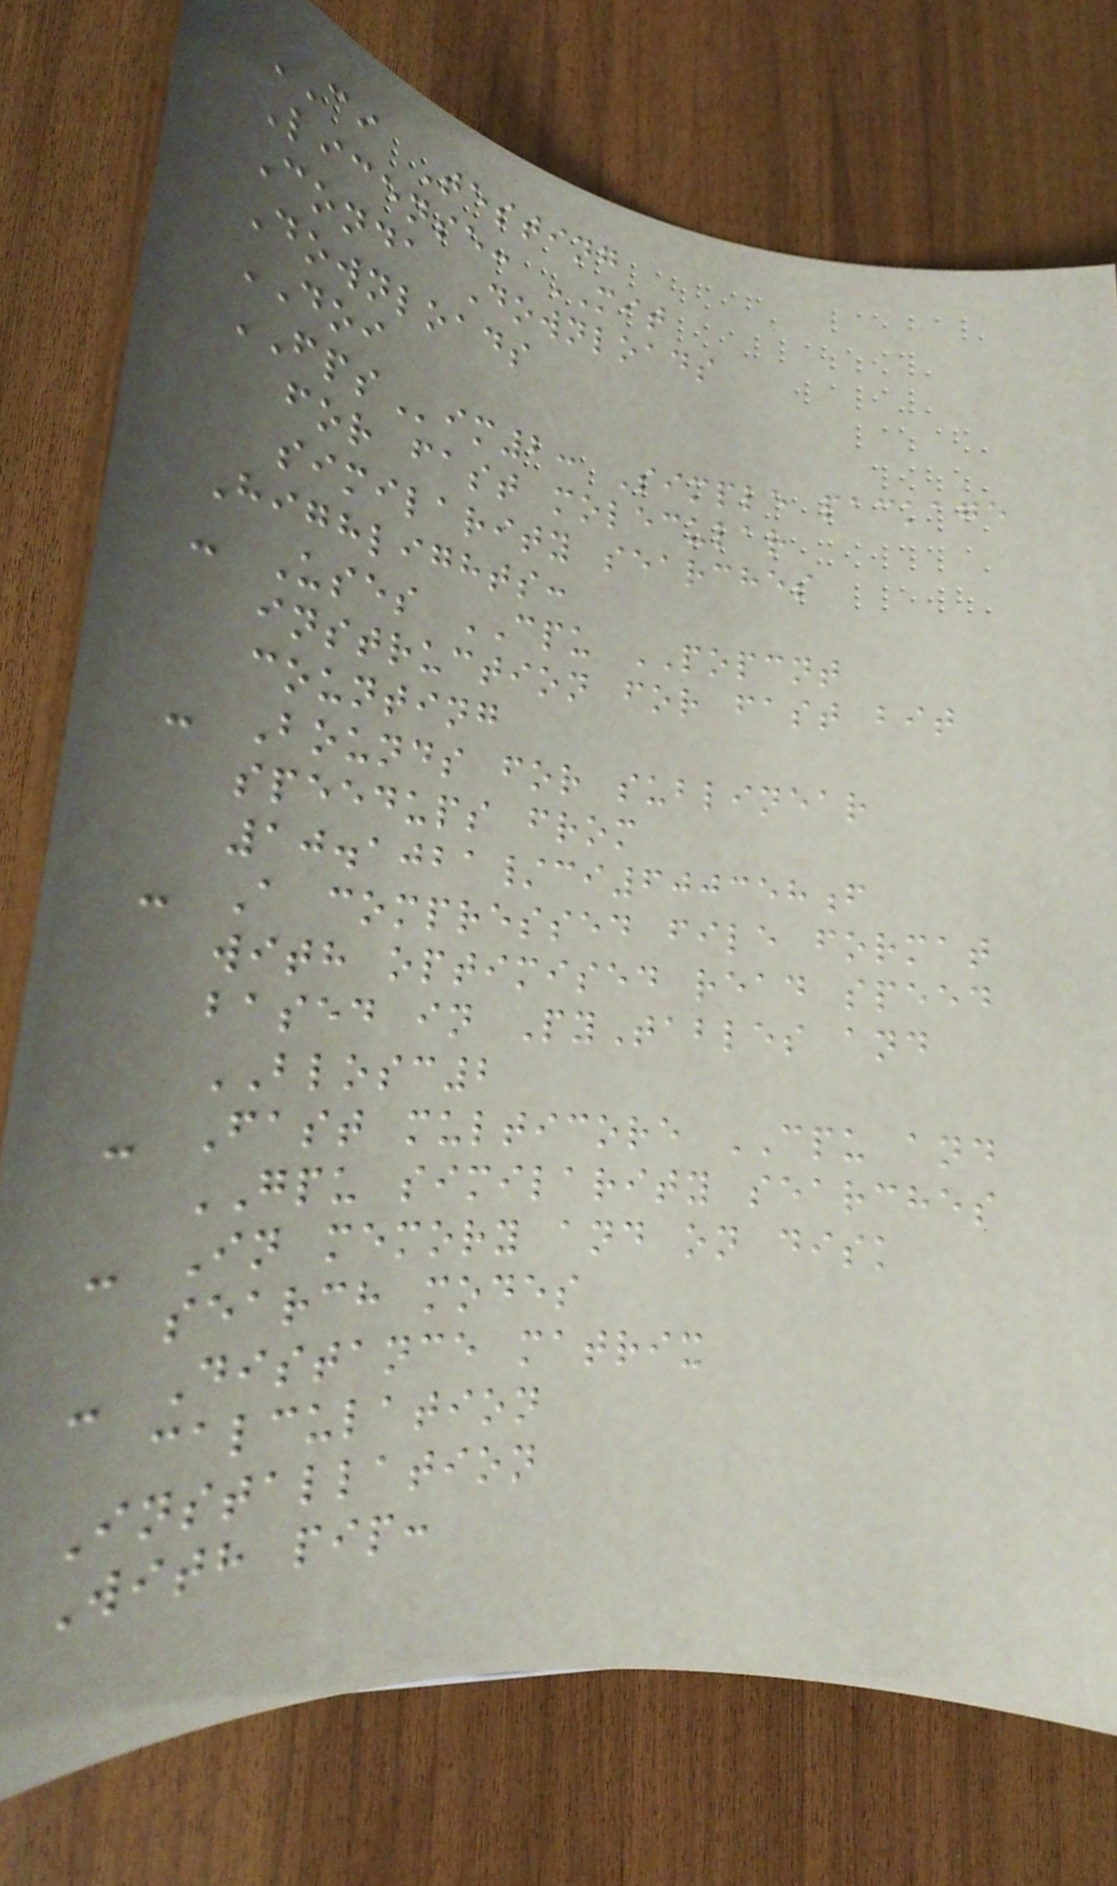CI Testing
License: MIT
Conda Downloads
Downloads
DOI
FPSim2: Simple package
for fast molecular
similarity searches
Highlights:
- Uses CPU POPCNT
instruction for fast bit
counting
- Bounds for sublinear
speedups from
10.1021/ci600358f
- A compressed file format
with optimised read speed
based in PyTables and
BLOSC2
- Fast multicore CPU and
GPU similarity searches
- In memory and on disk
search modes
- Distance matrix
calculation
Installation
With pip:
